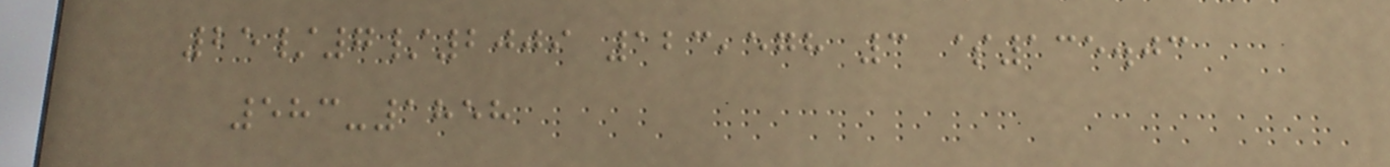25/7/2009 123,578 3 $135.03
583-1858
